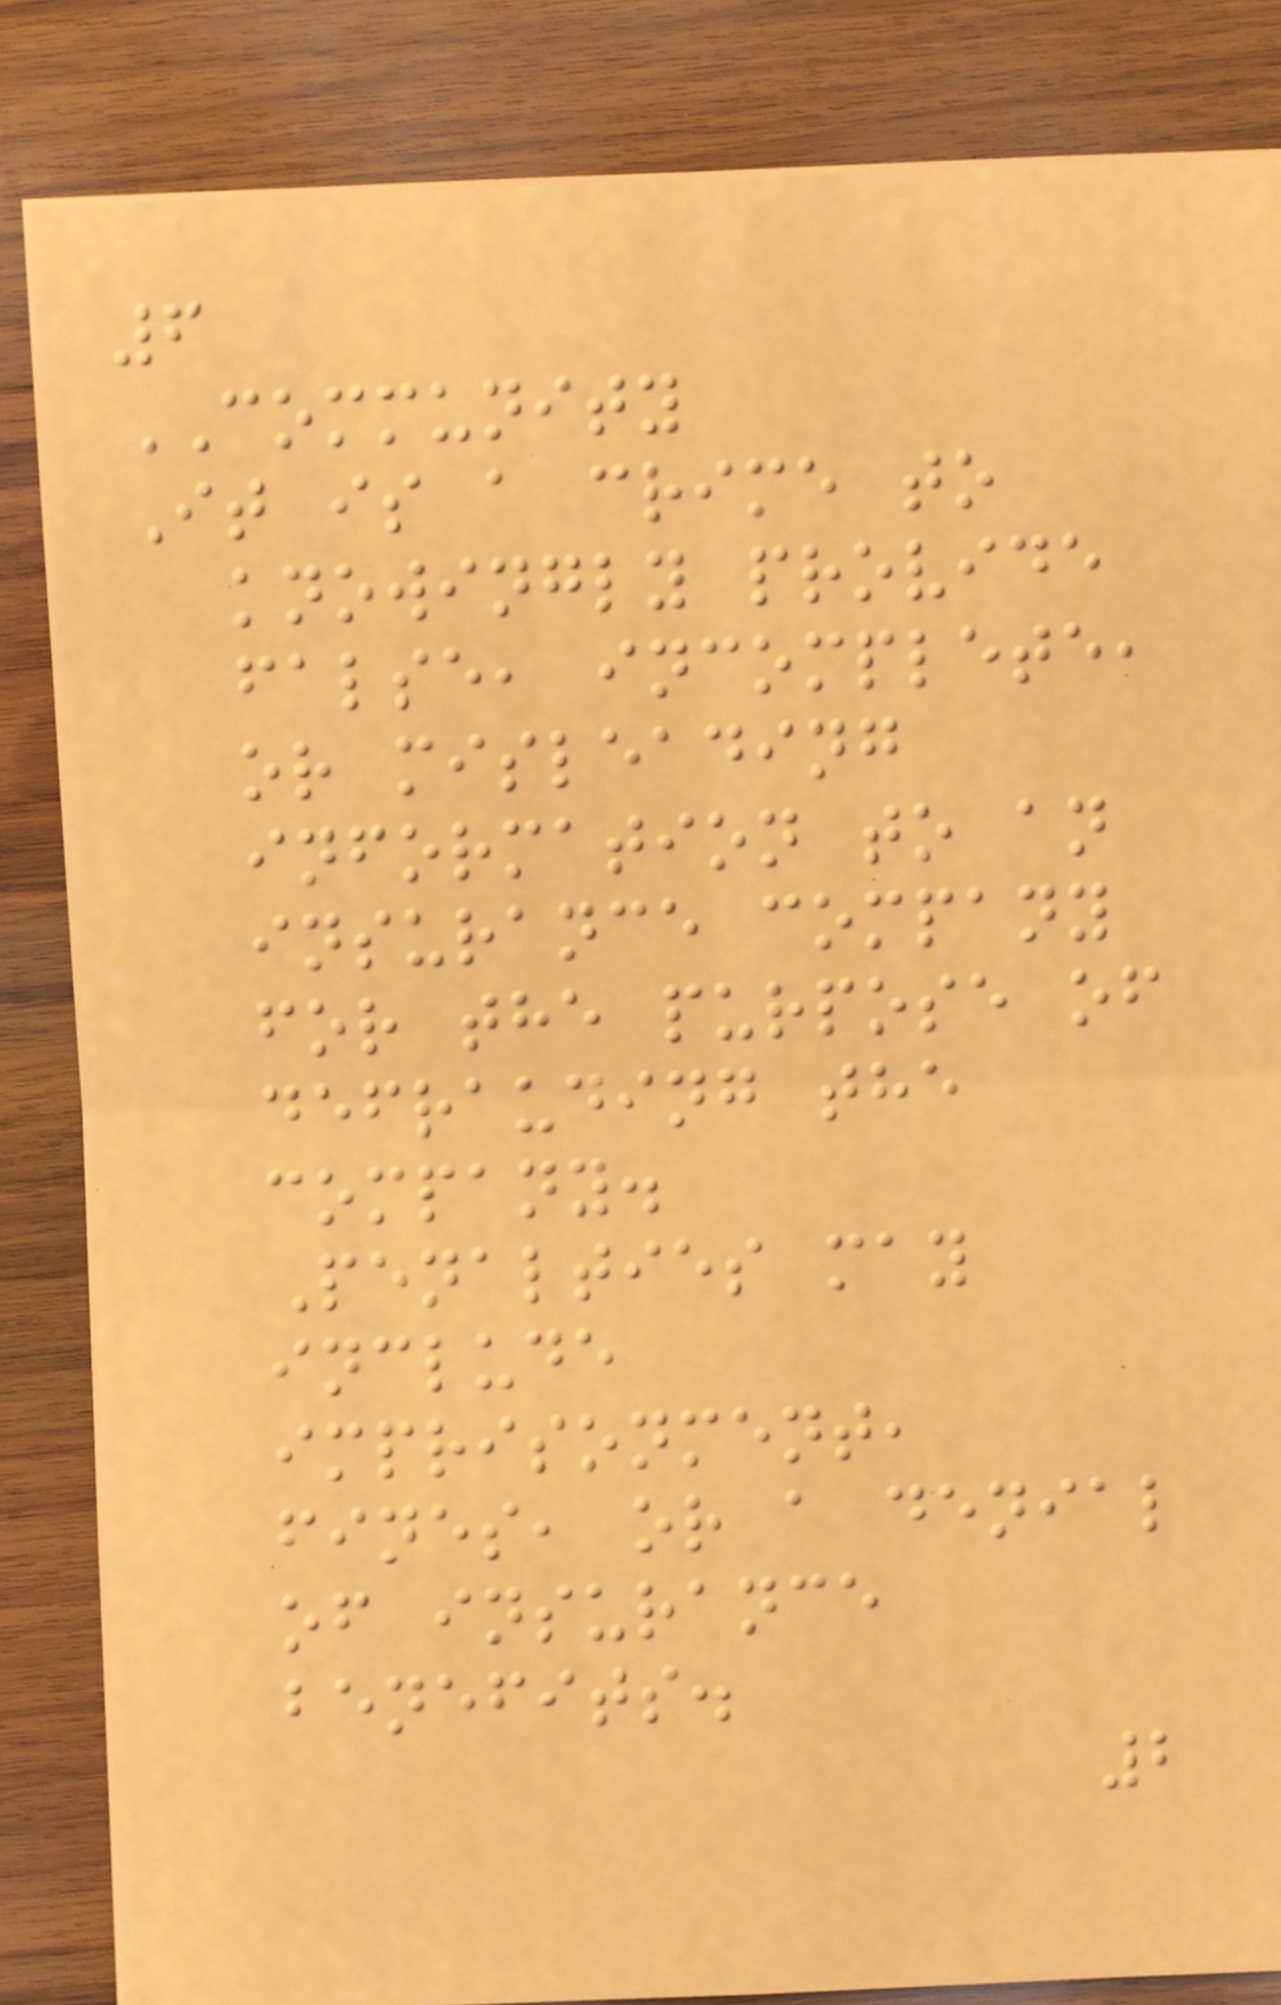6
COMMUNITY
It is a crime to
knowingly provide
false, incomplete,
or misleading
information to an
insurance company
for the purpose of
defrauding the
company.
Penalties may
include
imprisonment,
fines, or a denial
of insurance
benefits.
2
